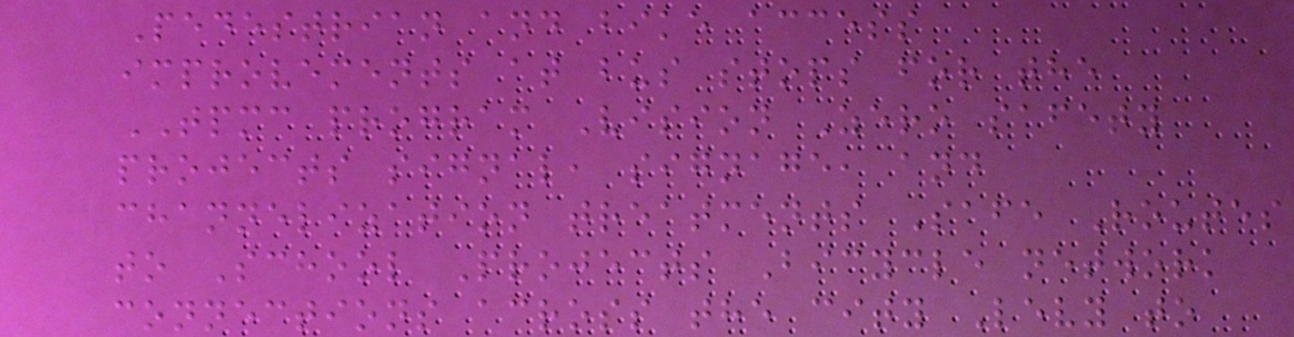Pedestrian and bike access
improvements at bus stops for the
TPMC program Vision Zero safety
projects signal, signage, and
channelization treatments Safe Routes
to School Projects Bicycle network
connections across the city Levy to
